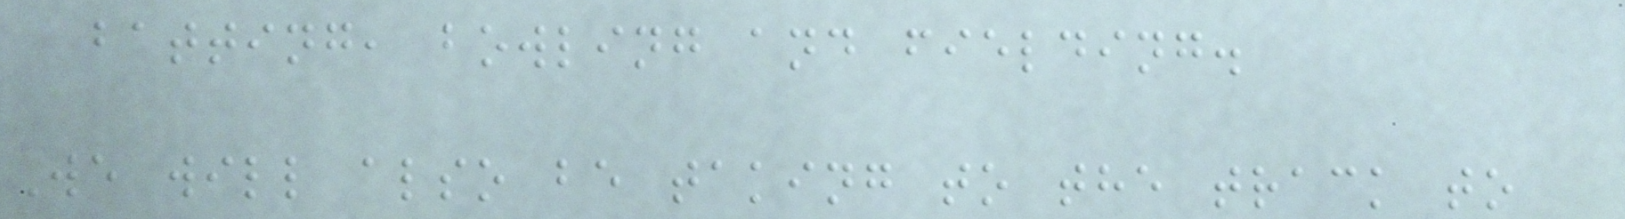batting, bowling and fielding.
We will also be taking to the track to
